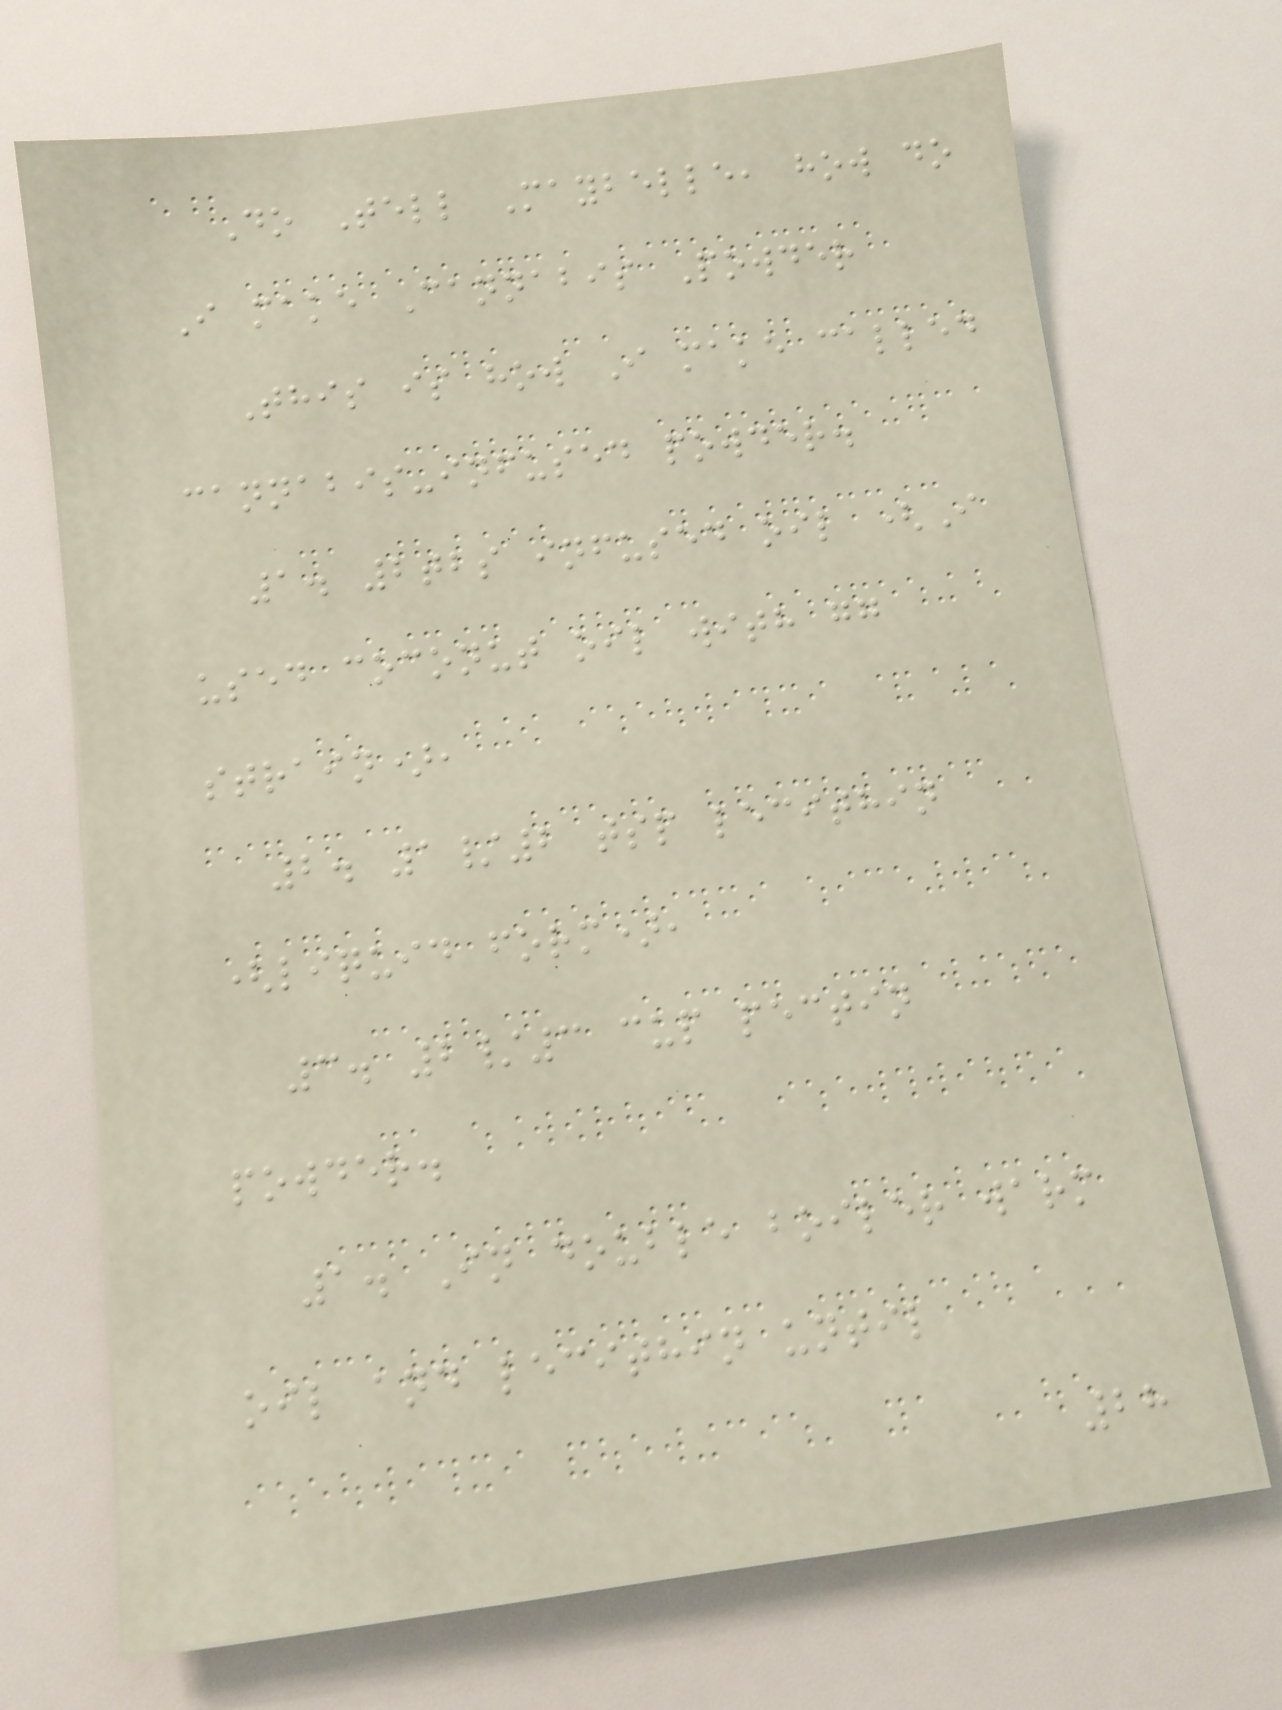Do Tell Maybelle, how do
I make Cannabis Powder
This is how I make called
cannabis-infused powder.
1. 2tbs infused oil (I
used coconut oil with gg
strain),
2. 1/2 tsp lecithin
(liquid form),
3. 2/3 cup pectin
powder.
1. In double boiler warm
oil and lecithin until
28
